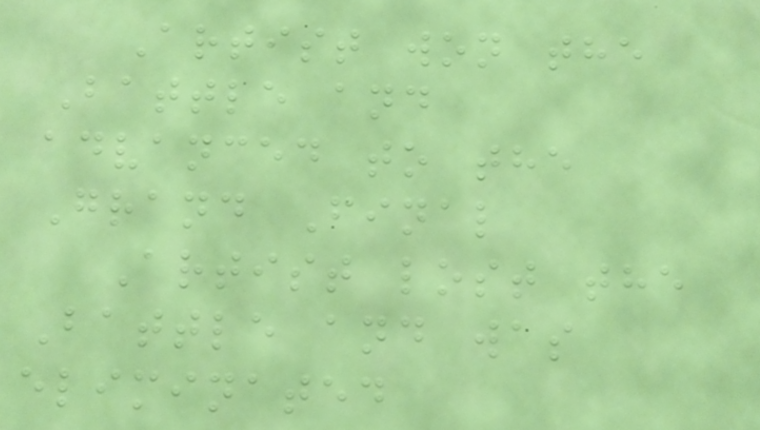Artist won the
Battle and
advanced to the
Grand Final
Artist lost the
Battle and was
eliminated
